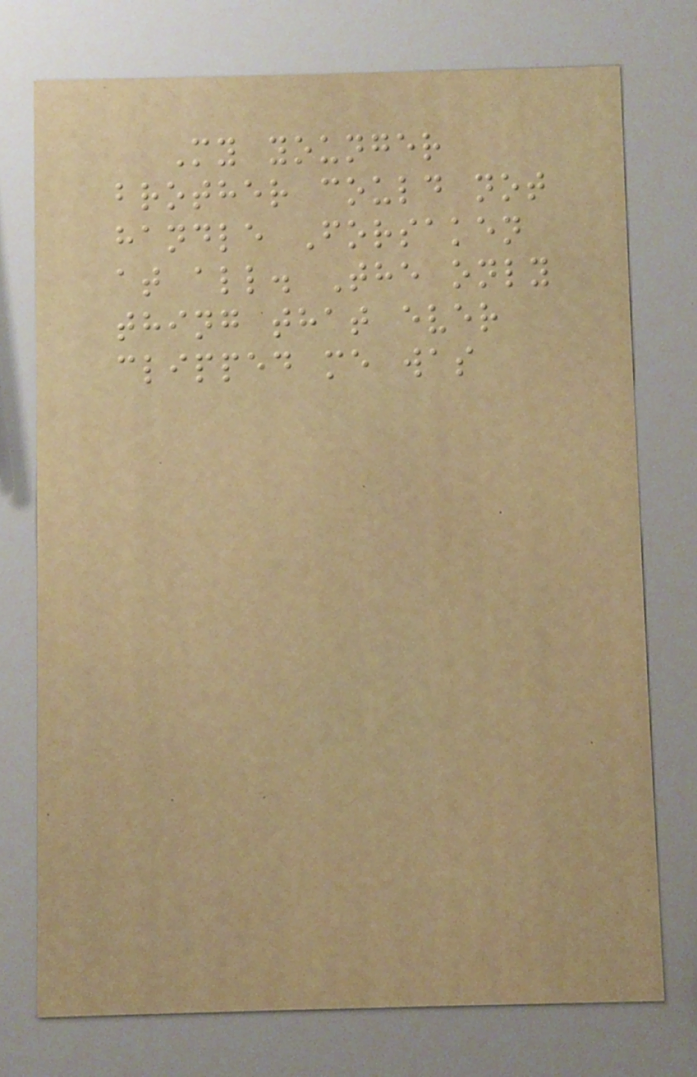My younger
brother could not
handle Forsaken
at all. The only
thing that ever
clipped me was
